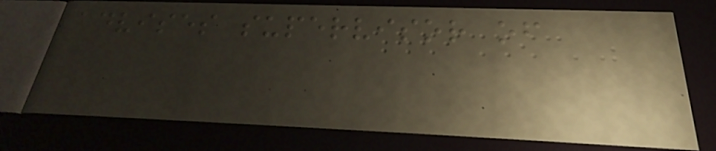advises supervisor of
